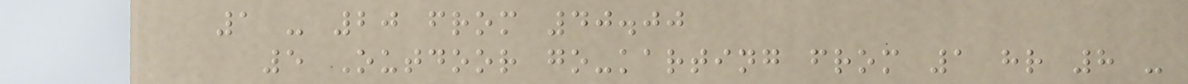1 - 20 from 40.00
5 Outdoor go-karting from 1 hr 8 -
